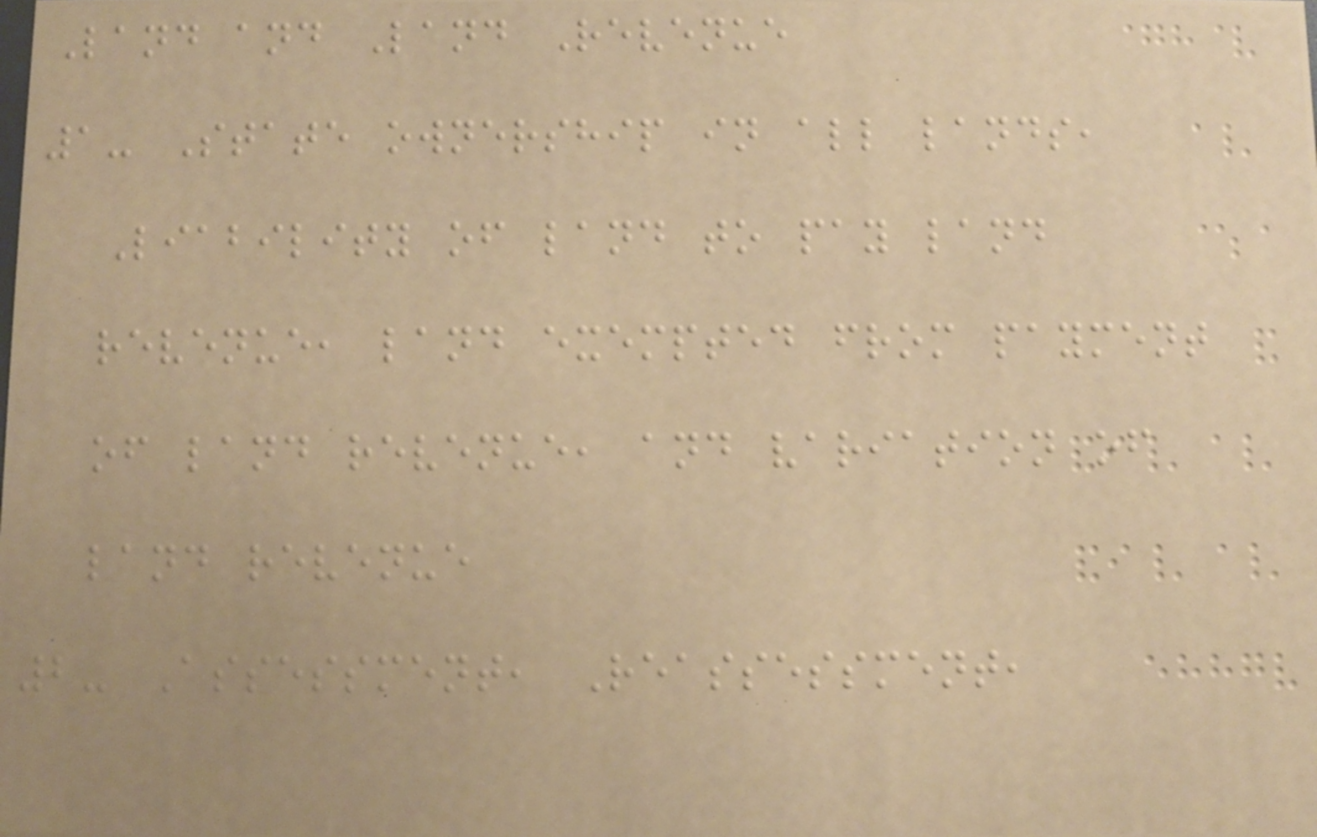Land and Land Revenue
1- State ownership in all lands,
Liability of land to pay land
revenue, land exempted from payment
of land revenue, and variation of
land revenue
2- Assessment, Reassessment,
